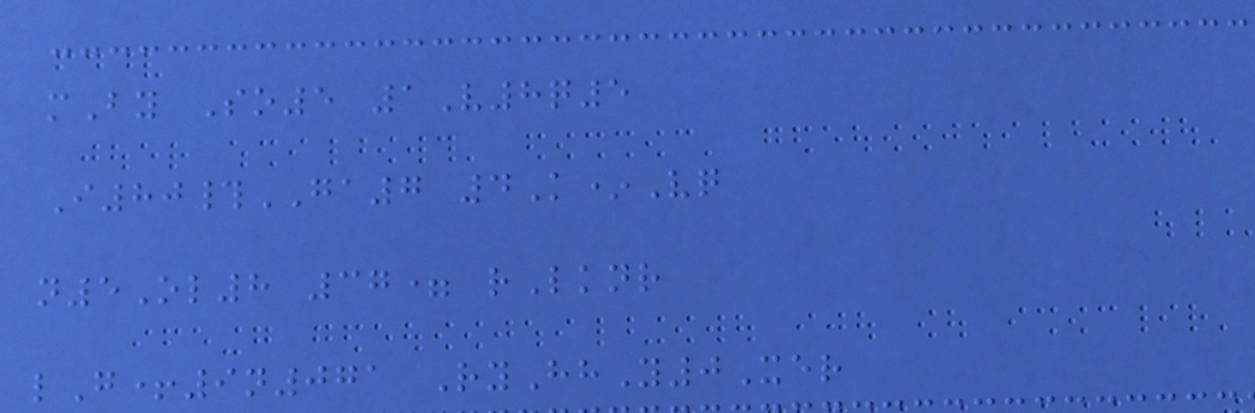mBy So5 1V8q5
I80#GA7 4K*Vq
n5Ol8 37= rLknr
lG+9n071 RyHhY0Xer
